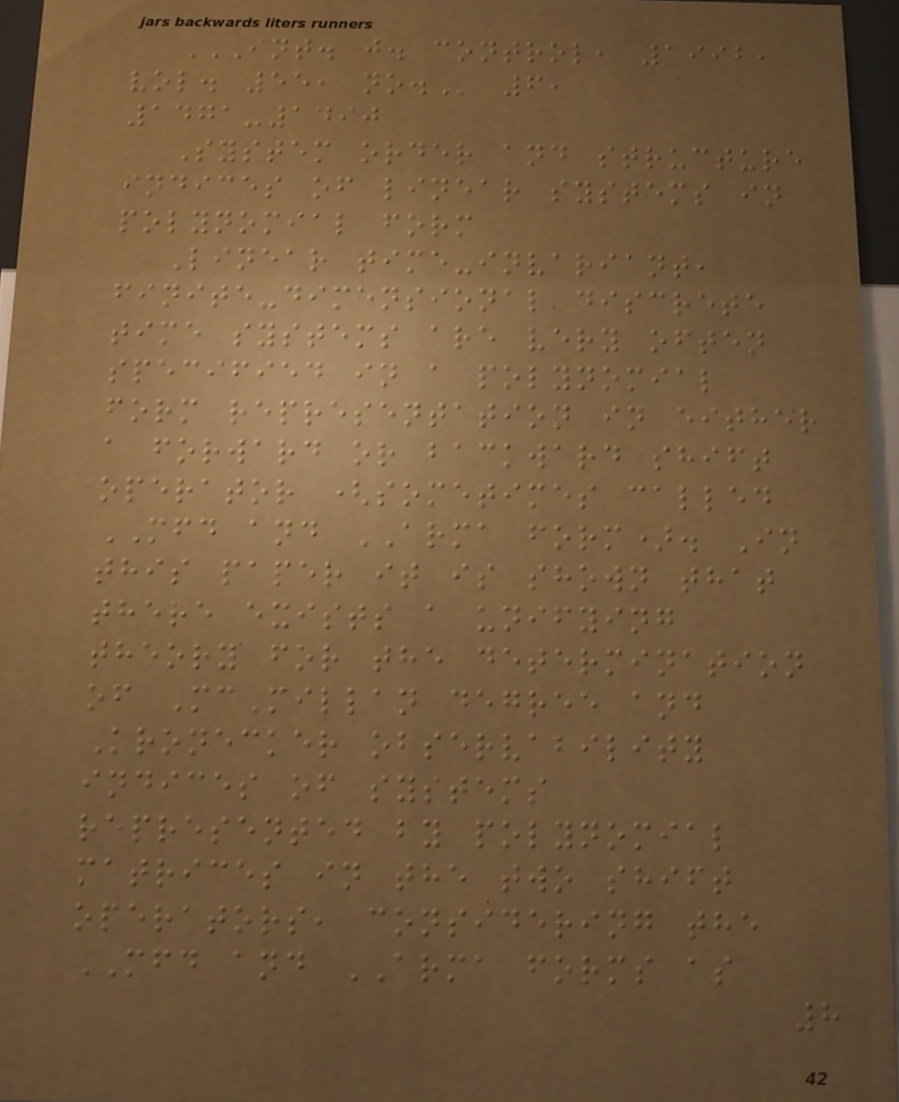INT. J. CONTROL, 1992,
VOL. 55, NO. 6,
1471-1490
System order and structure
indices of linear systems in
polynomial form
Linear time-invariant,
finite-dimensional discrete
time systems are very often
specified in a polynomial
form representation in either
a forward or backward shift
operator (sometimes called
MFD and ARMA form). In
this paper it is shown that
there exists a unifying
theory for the determination
of McMillan degree and
Kronecker observability
indices of systems
represented by polynomial
matrices in the two shift
operators, considering the
MFD and ARMA forms as
8
